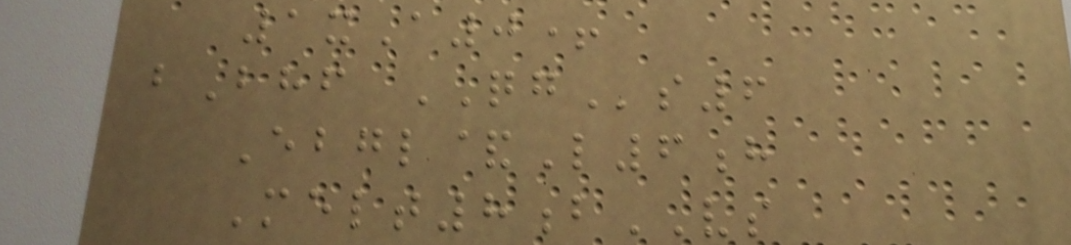1xA0+
bBhf QGs6
Ebgl&L6h
Melt8bVS
